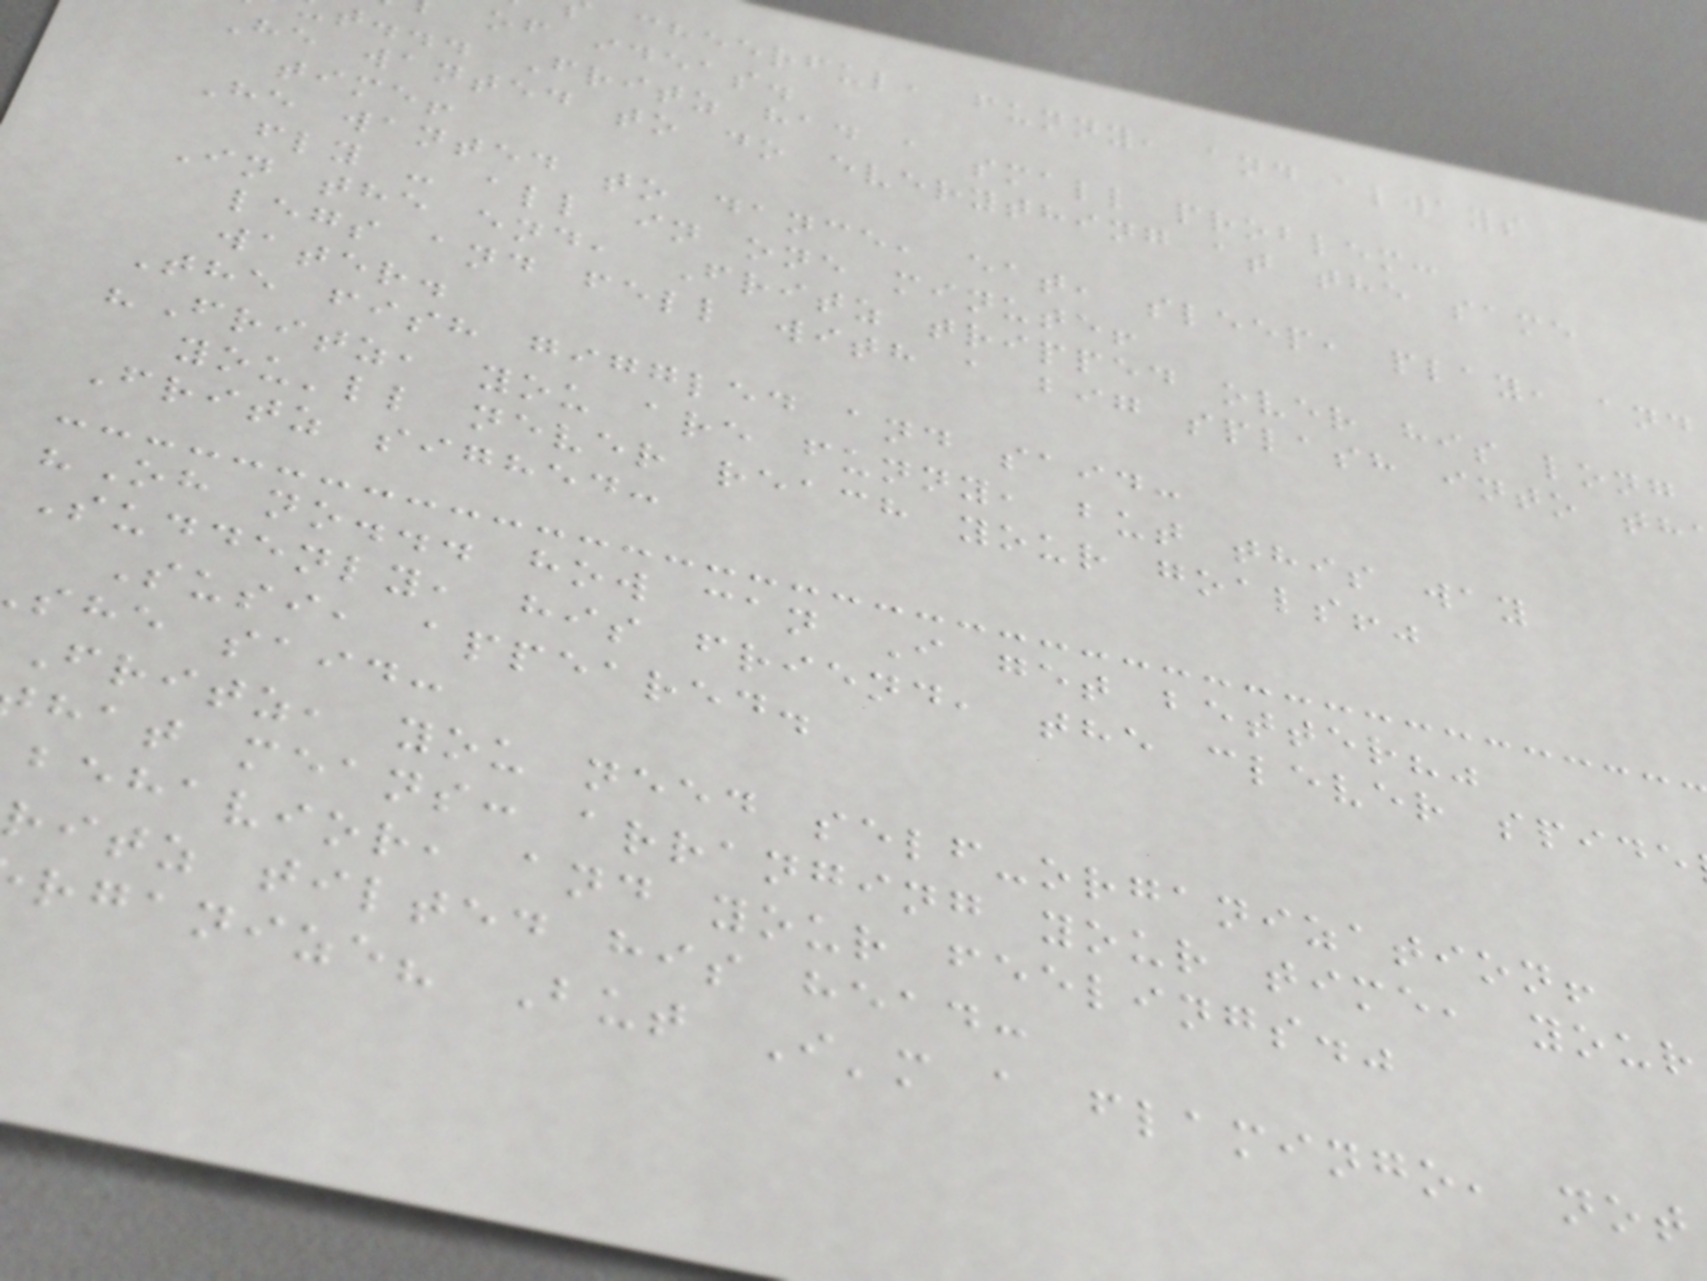cheerful, funny, and always
of ideas.
t... Fritz had a small problem:
He wanted to do everything at the same
time!
He wanted to dance, eat, sleep, play, and
fly - all in one minute!
In the end, Fritz tripped over his long
legs and fell with a big splash into th
water.
The fish giggled and said:
"Fritz, you are funny, but this way
you'll never reach your goals!"
Fritz sighed:
"Oh no... how can I get better?"
Suddenly, his friend, the clever spide
Susi, appeared.
she said:
Fritz, you need self-organization!
hat means: arranging your time, your
behavior, and your feelings."
ritz tilted his head:
rganize? But I'm a flamingo, not
